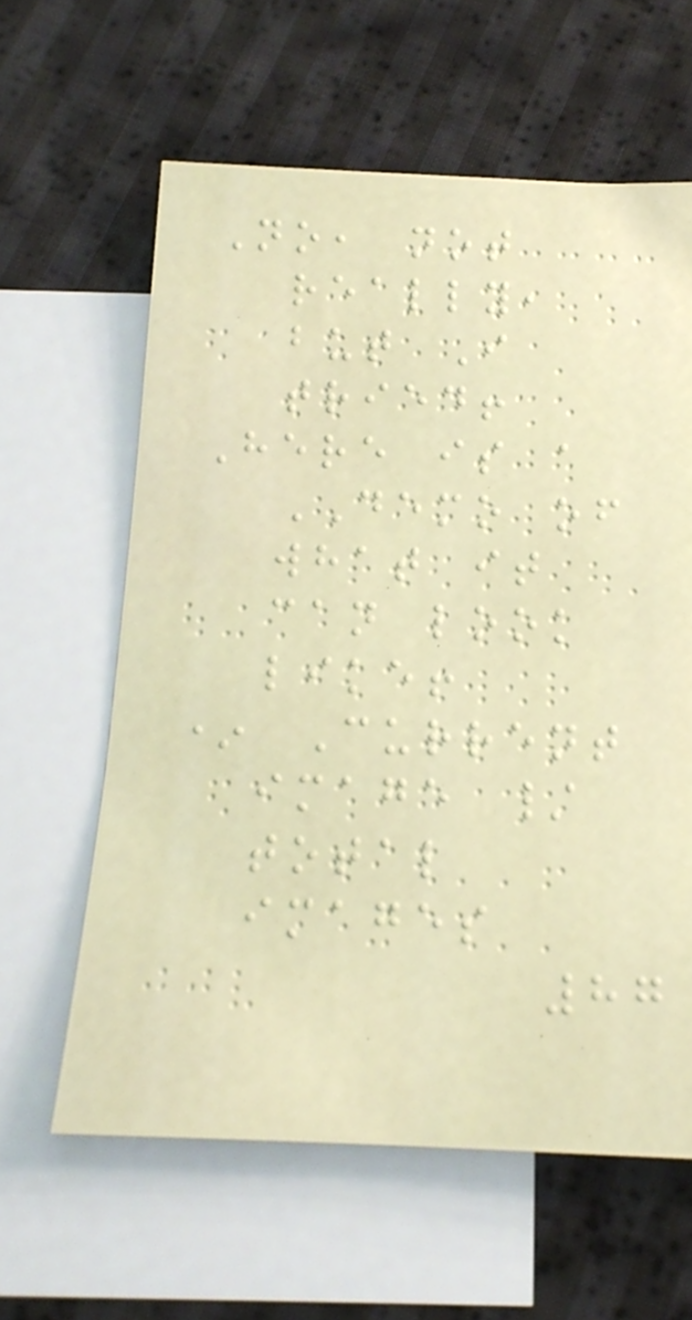No, not
really,
but I
tried!
Here is a
DEMO of
what it
can look
like!
* Current
image /
total
images
87
